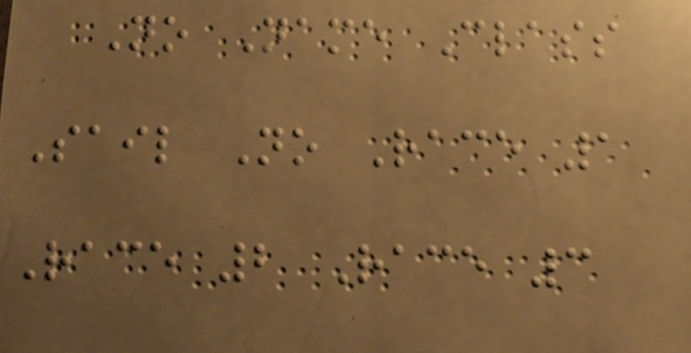No Name Class
Sail No Race 1
Race 2 Race 3
